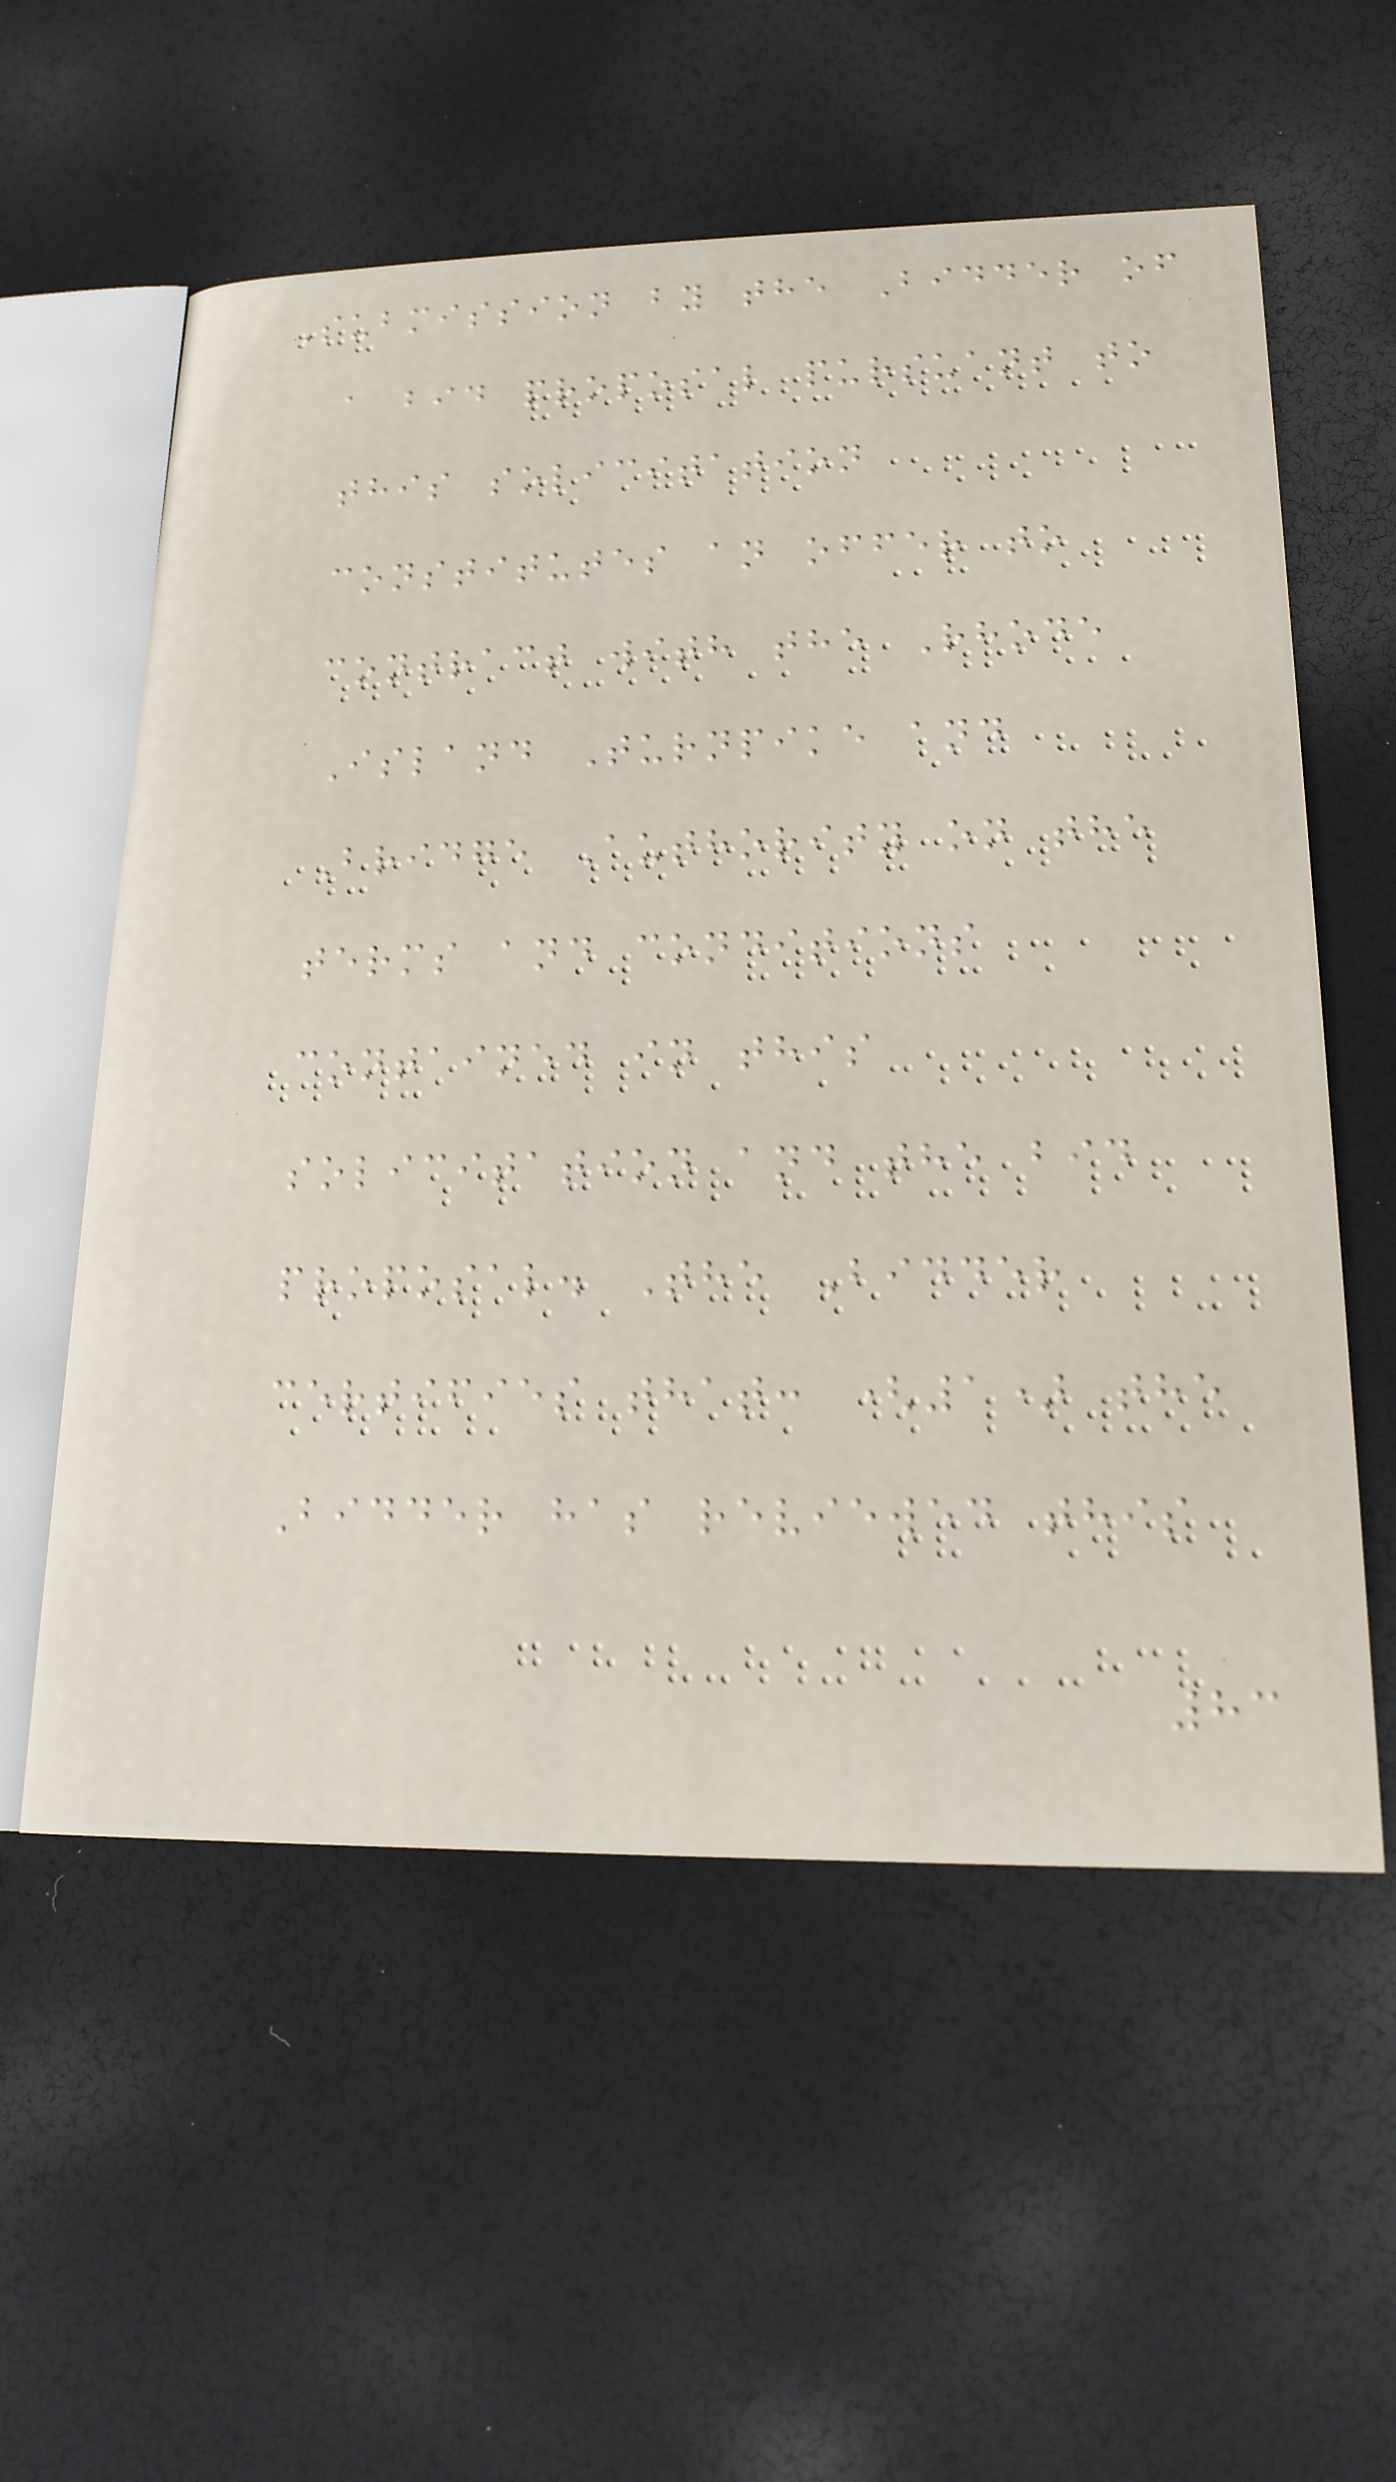Submission by the Bidder of
a bid proposal pursuant to
this solicitation
constitutes an offer to
contract with the Rhode
Island Turnpike and
Bridge Authority on the
terms and conditions
contained in this
solicitation and the bid
proposal. The Bidder
certifies that: (1) the
Bidder has reviewed this
83
